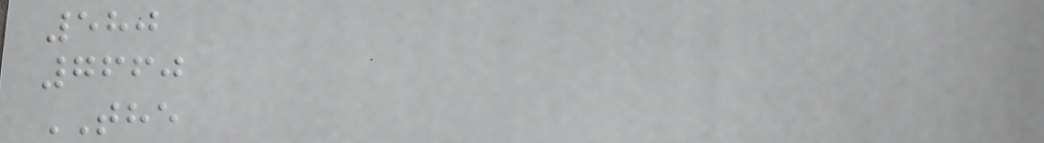580
7660
THE
